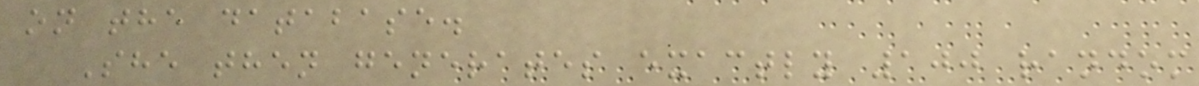on the database.
She then generates exactly 100 random
